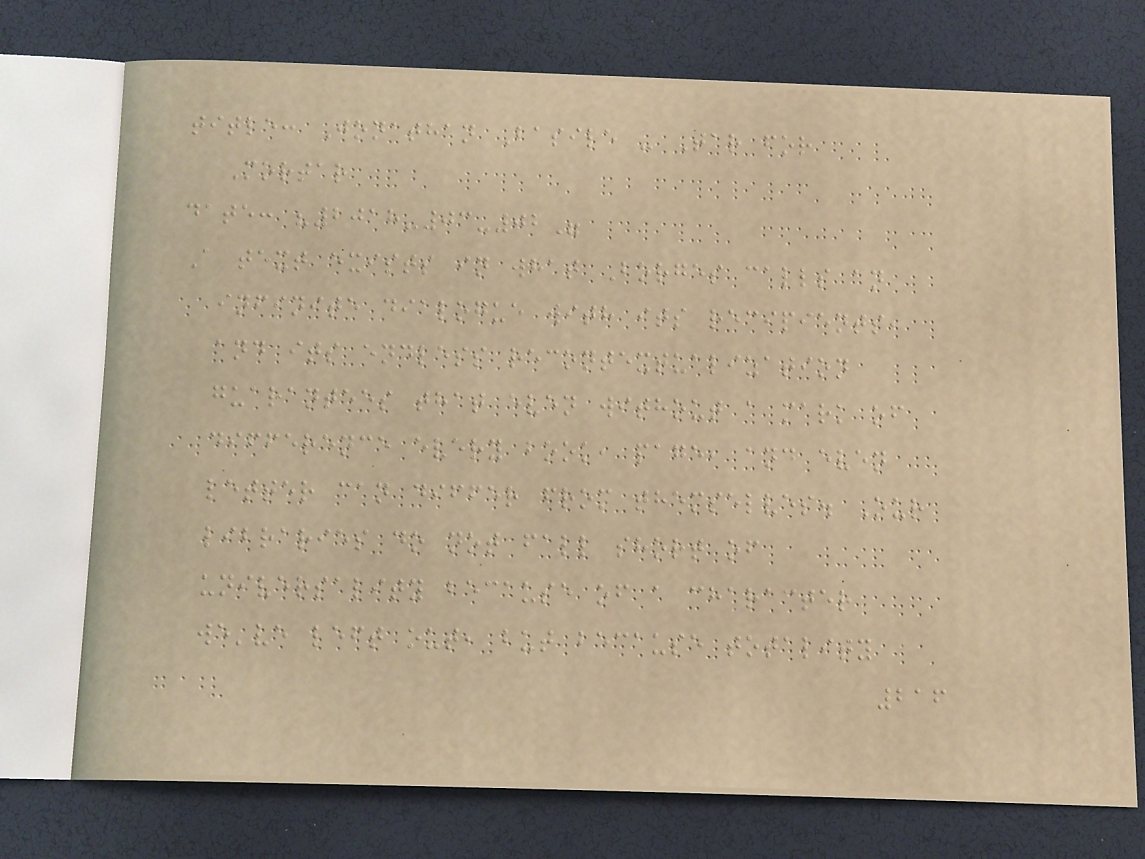title: Jonathan Basile - Tar for
Mortar
date: "2018-03-02"
A text exists in what Borges calls an
infinite dialogue with its recipients,
and its endless recontextualization
guarantees that even without a mark of
difference every book, page, and even
letter can differ from themselves. Our
libraries do not fall short of
universality because of a character
we've left out, but because totality
216
